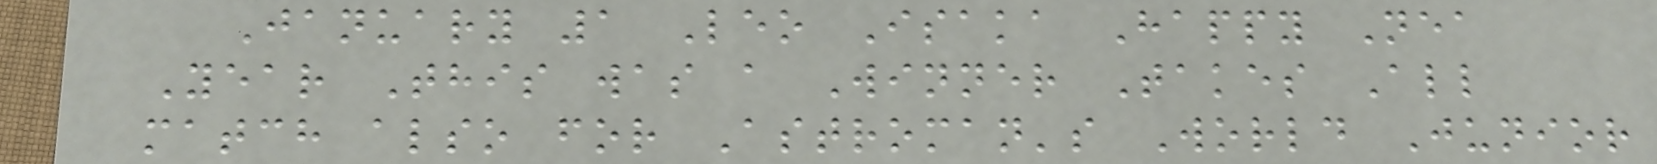January 1 Leo Isaka Happy Nea
Year This was a Winner Takes All
match also for Astroman's World Junior
